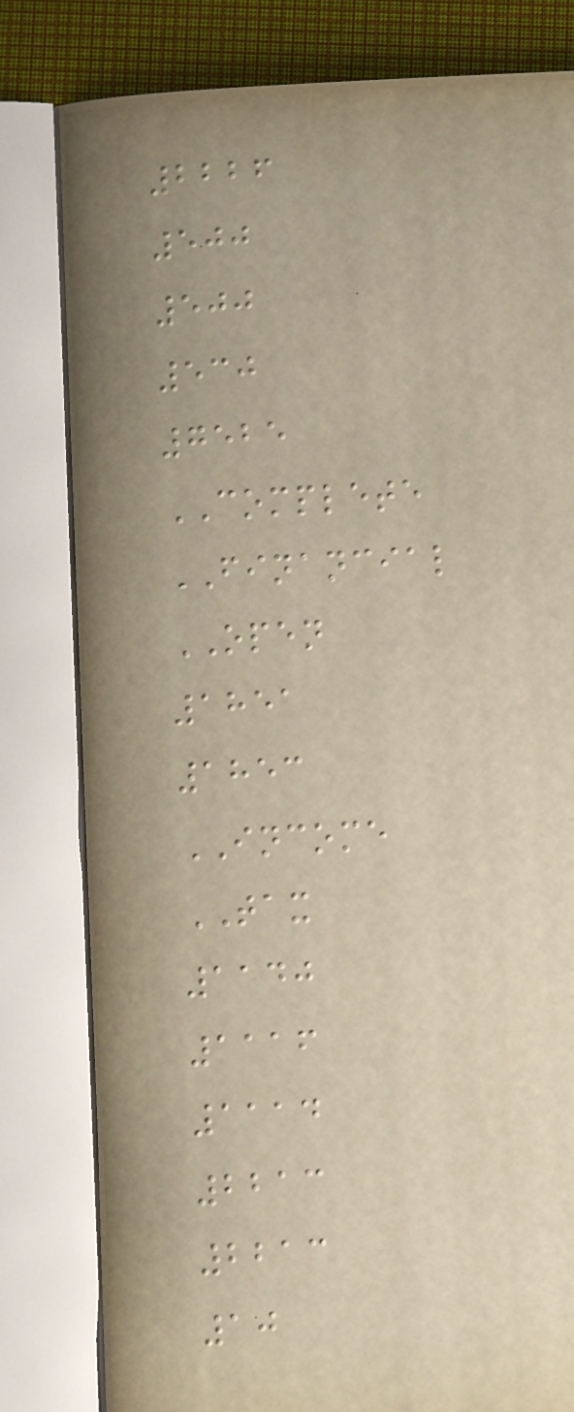2226
500
500
530
7525
COMPLETE
FINANCIAL
OPEN
1851
1853
INCOME
TAX
1140
1116
1114
2213
2213
10
